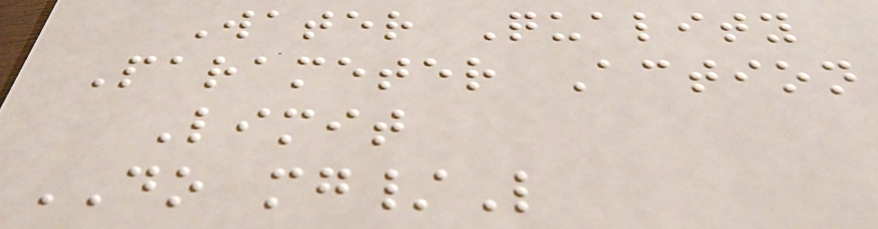Water Quality
Parameter Action
Limit
DO mg/L
